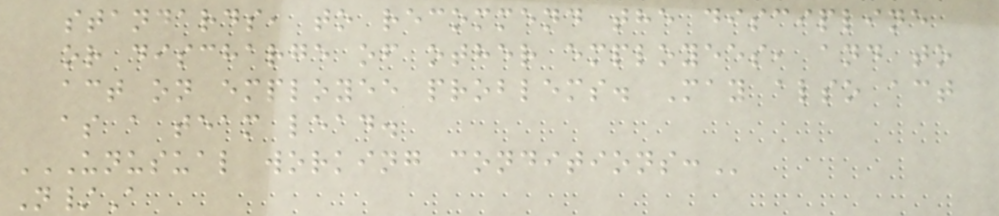standards, to recommend the discipline
or discharge of other employees, and to
act on employee problems. May also act
as a team lead.
UNUSUAL WORKING CONDITIONS:
N/A
